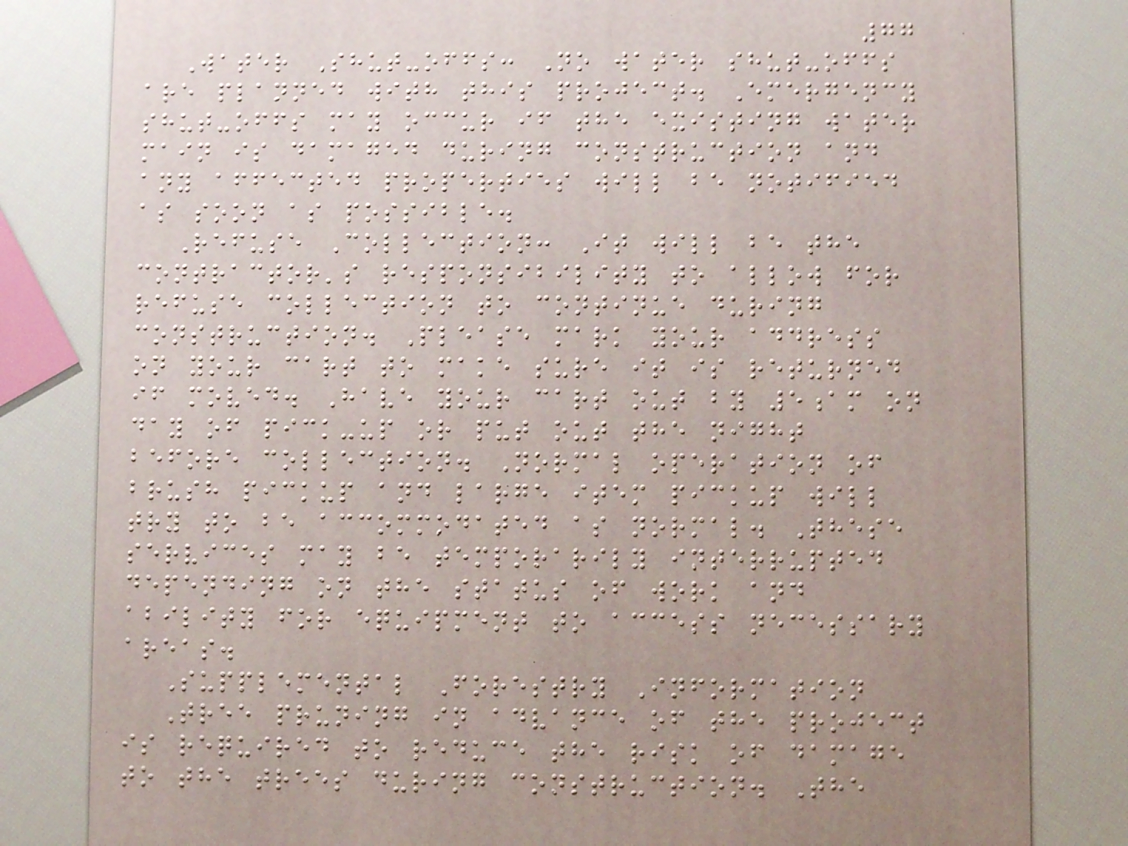77
Water Shut-offs: No water shut-offs
are planned with this project. Emergency
shut-offs may occur if the existing water
main is damaged during construction and
any affected properties will be notified
as soon as possible.
Refuse Collection: It will be the
contractor's responsibility to allow for
refuse collection to continue during
construction. Please mark your address
on your cart to make sure it is returned
if moved. Have your cart out by 5am on
day of pick-up or put out the night
before collection. Normal operation of
brush pickup and large item pickup will
try to be accommodated as normal. These
services may be temporarily interrupted
depending on the status of work and
ability for equipment to access necessary
areas.
Supplemental Forestry Information
Tree pruning in advance of the project
is required to reduce the risk of damage
to the trees during construction. The
